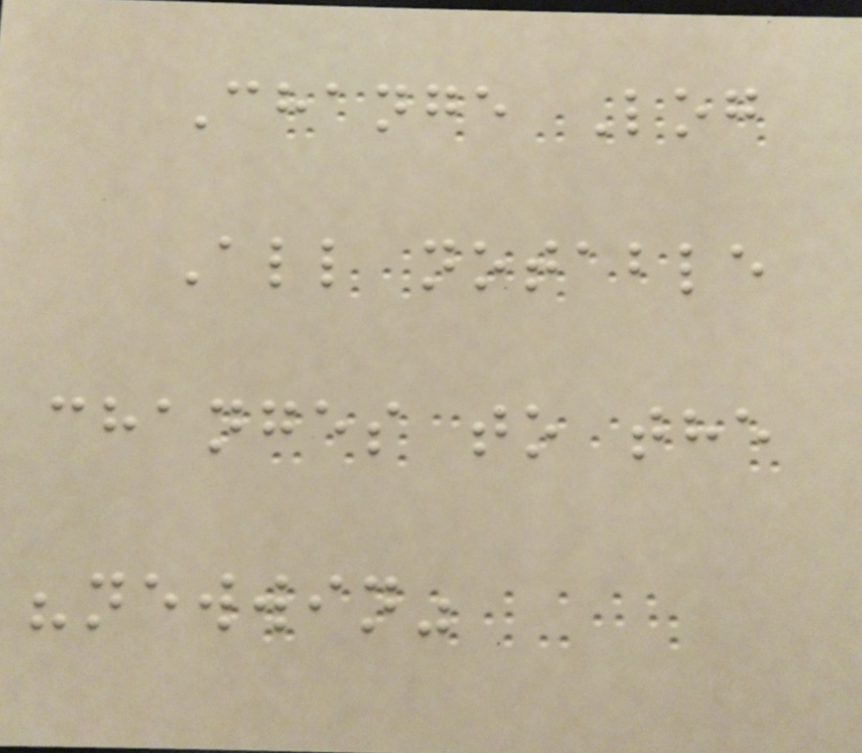Change Log
All notable
changes to the
"newwin"
